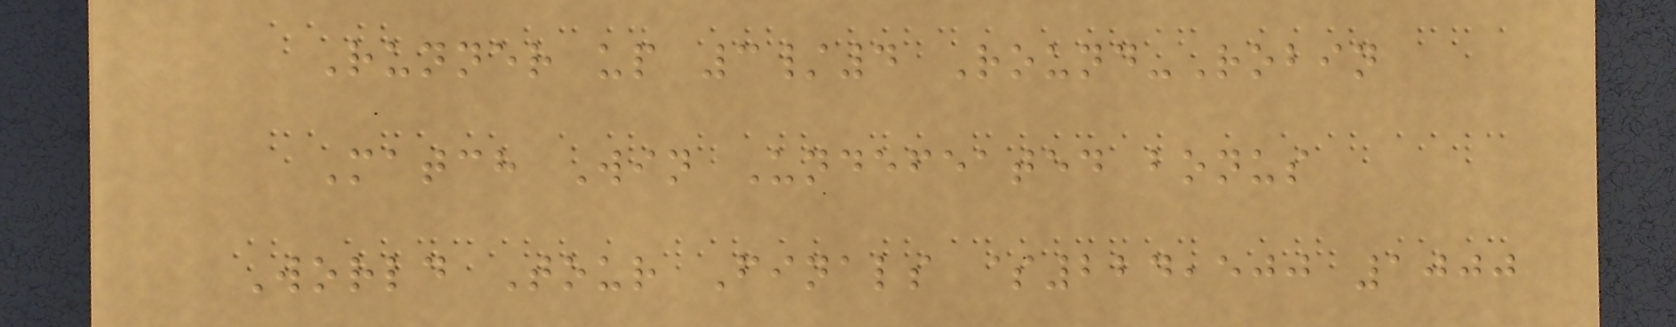Runner up 3/4 Round-Robin
Match Win Undefeated bonus
World Tour Finals $224,500 1000
